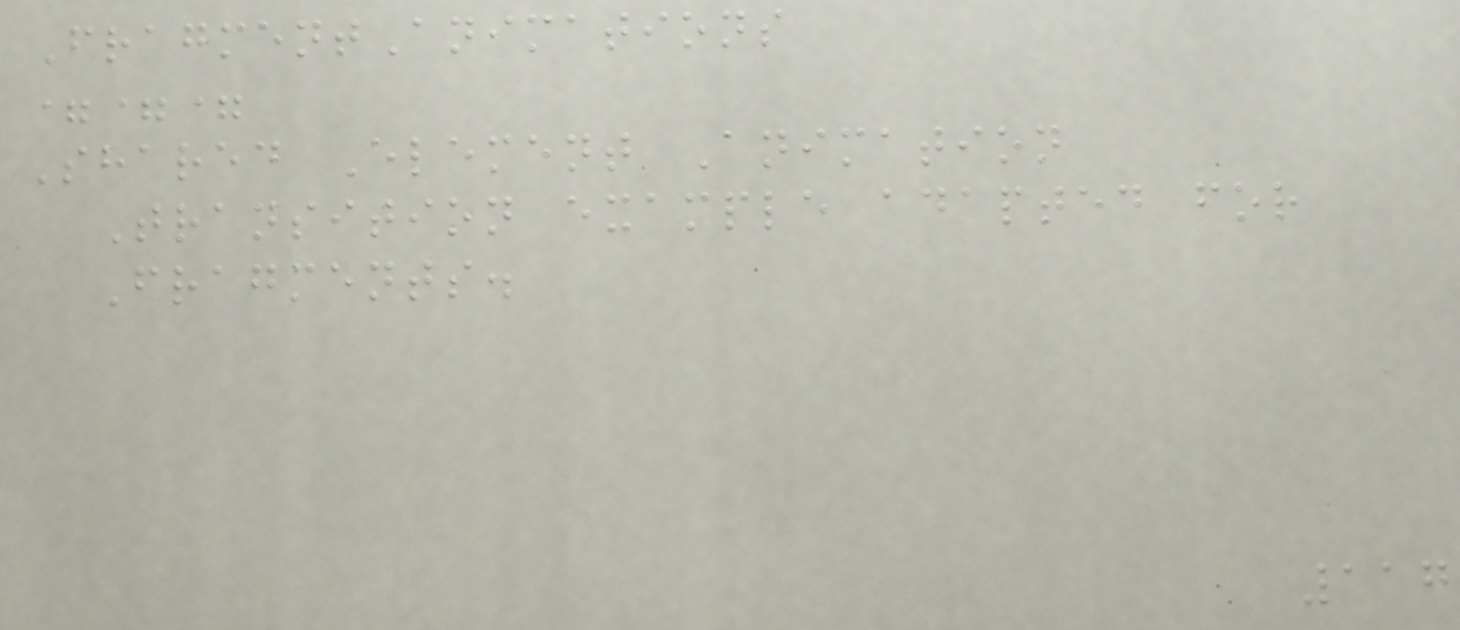FragmentAnimations
===
Shared Element Animation
Transition example adapted for
Fragments.
117
